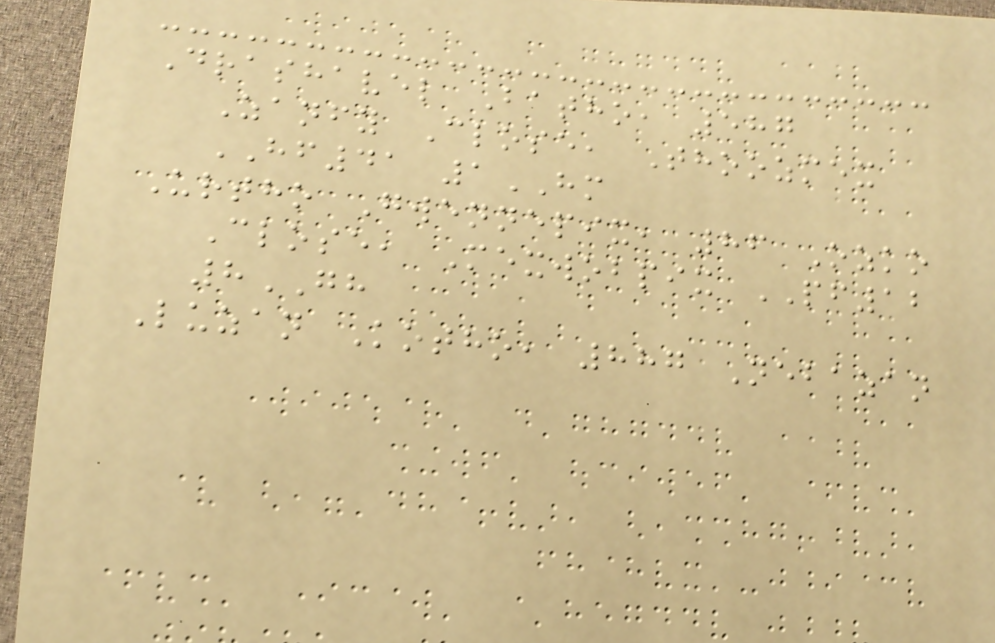Drashavel Batho, 587
Zanfy Close, Thoozmex
HF41 1HM
Urtho Gwennepix, 86 Ozko
Close, Mexwobpix PF12
8GH
Luzan Kotho, 887 Nebazan
